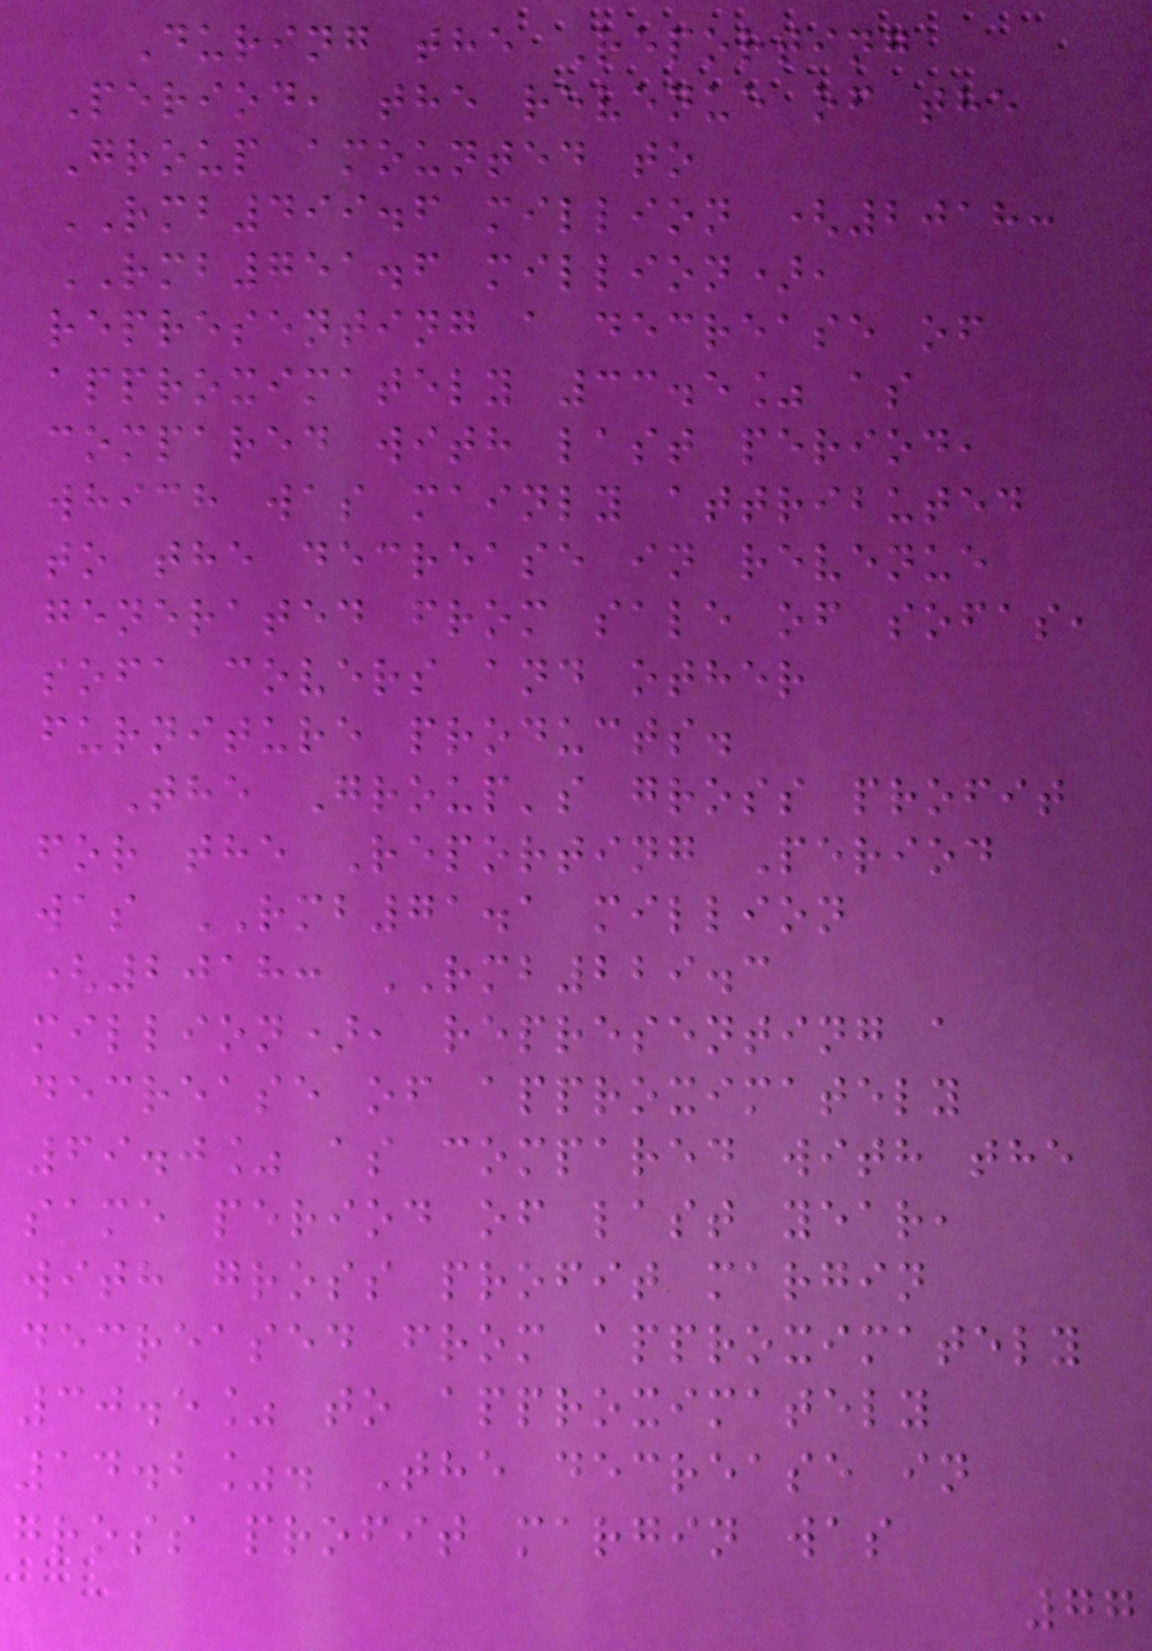During the Reporting
Period, the revenue of the
Group amounted to
RMB499.6 million (2018:
RMB751.6 million),
representing a decrease of
approximately 33.5% as
compared with last period,
which was mainly attributed
to the decrease in revenue
generated from sale of sofas,
sofa covers and other
furniture products.
The Group's gross profit
for the Reporting Period
was RMB71.1 million
(2018: RMB229.3
million), representing a
decrease of approximately
69.0% as compared with the
same period of last year,
with gross profit margin
decreased from approximately
30.5% to approximately
14.2%. The decrease in
gross profit margin was
77
